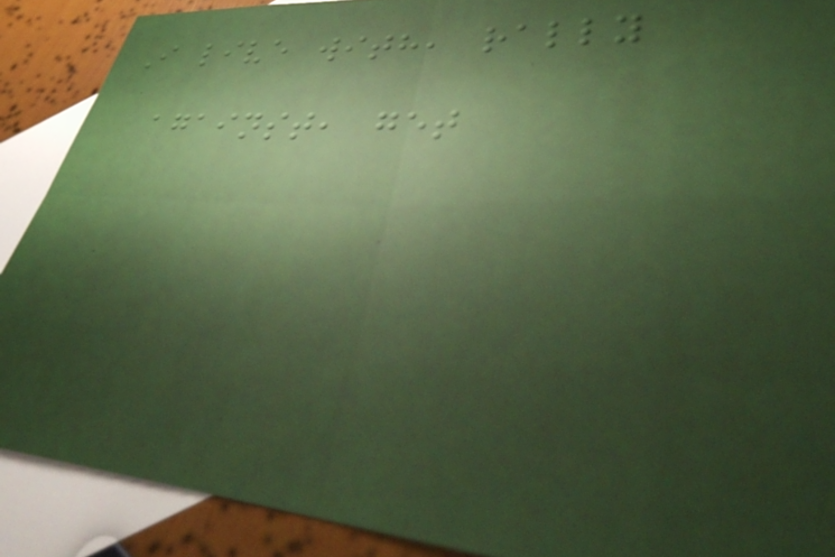I live with, rally
against, get
